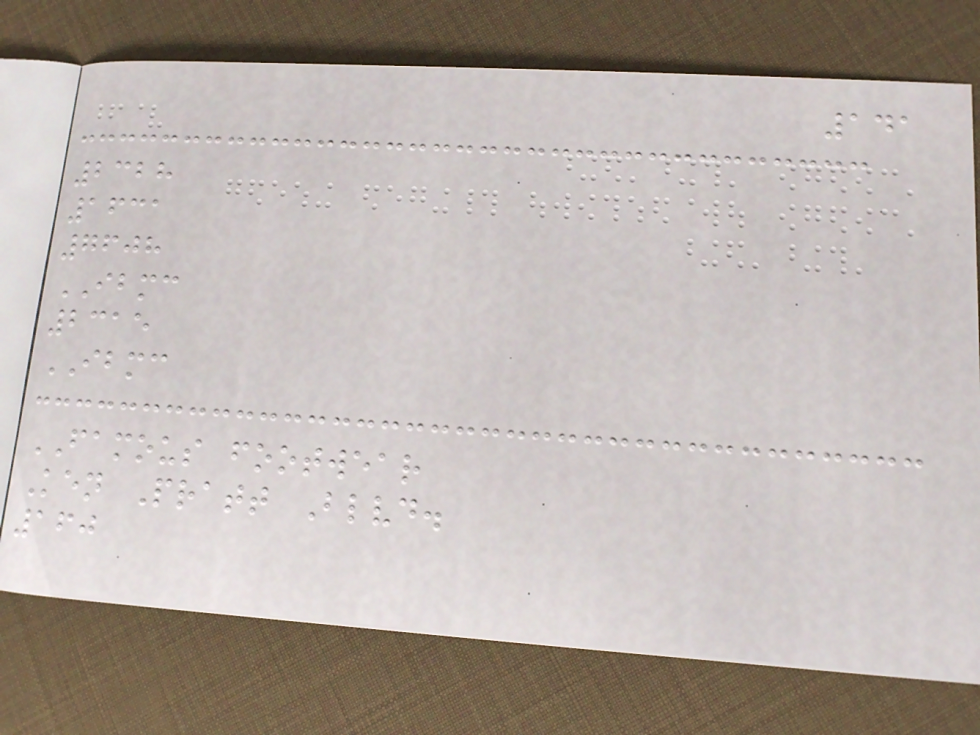141
2328
1631
7608
IBMC
2315
IBMC
FAMOUS footwear
Ken Pratt Blvd.
160
